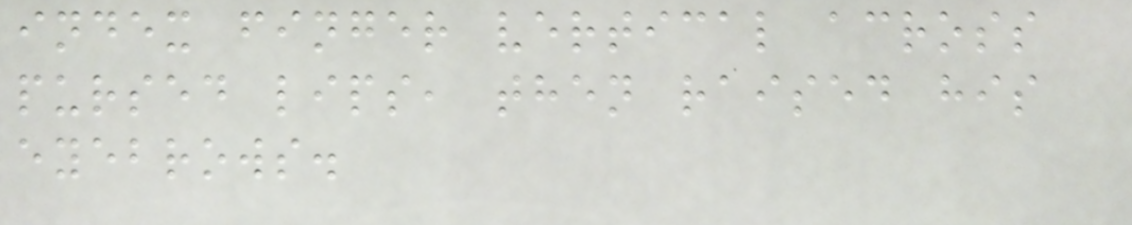index finger vertical across
pursed lips, then raised his
eyebrows.
